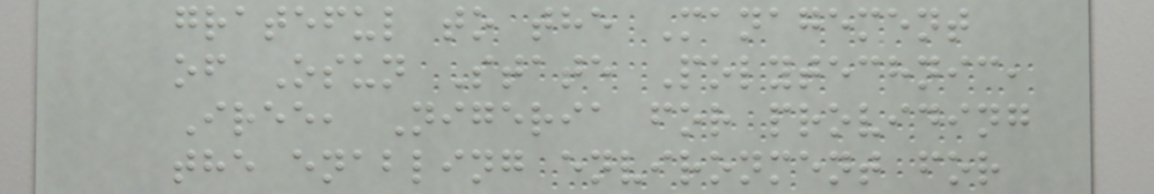grateful to the Management
of Osun State Polytechnic,
Iree, Nigeria for providing
the enabling environment for
